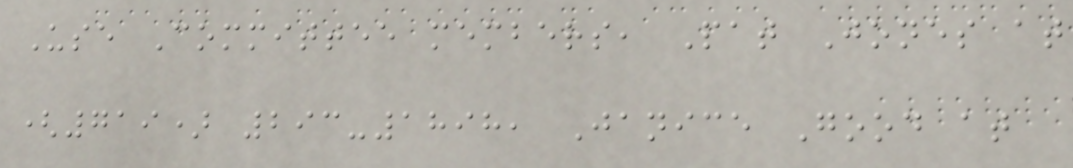Use Committee members, Pat Jones at
(719) 293-1898, Janice Good at
